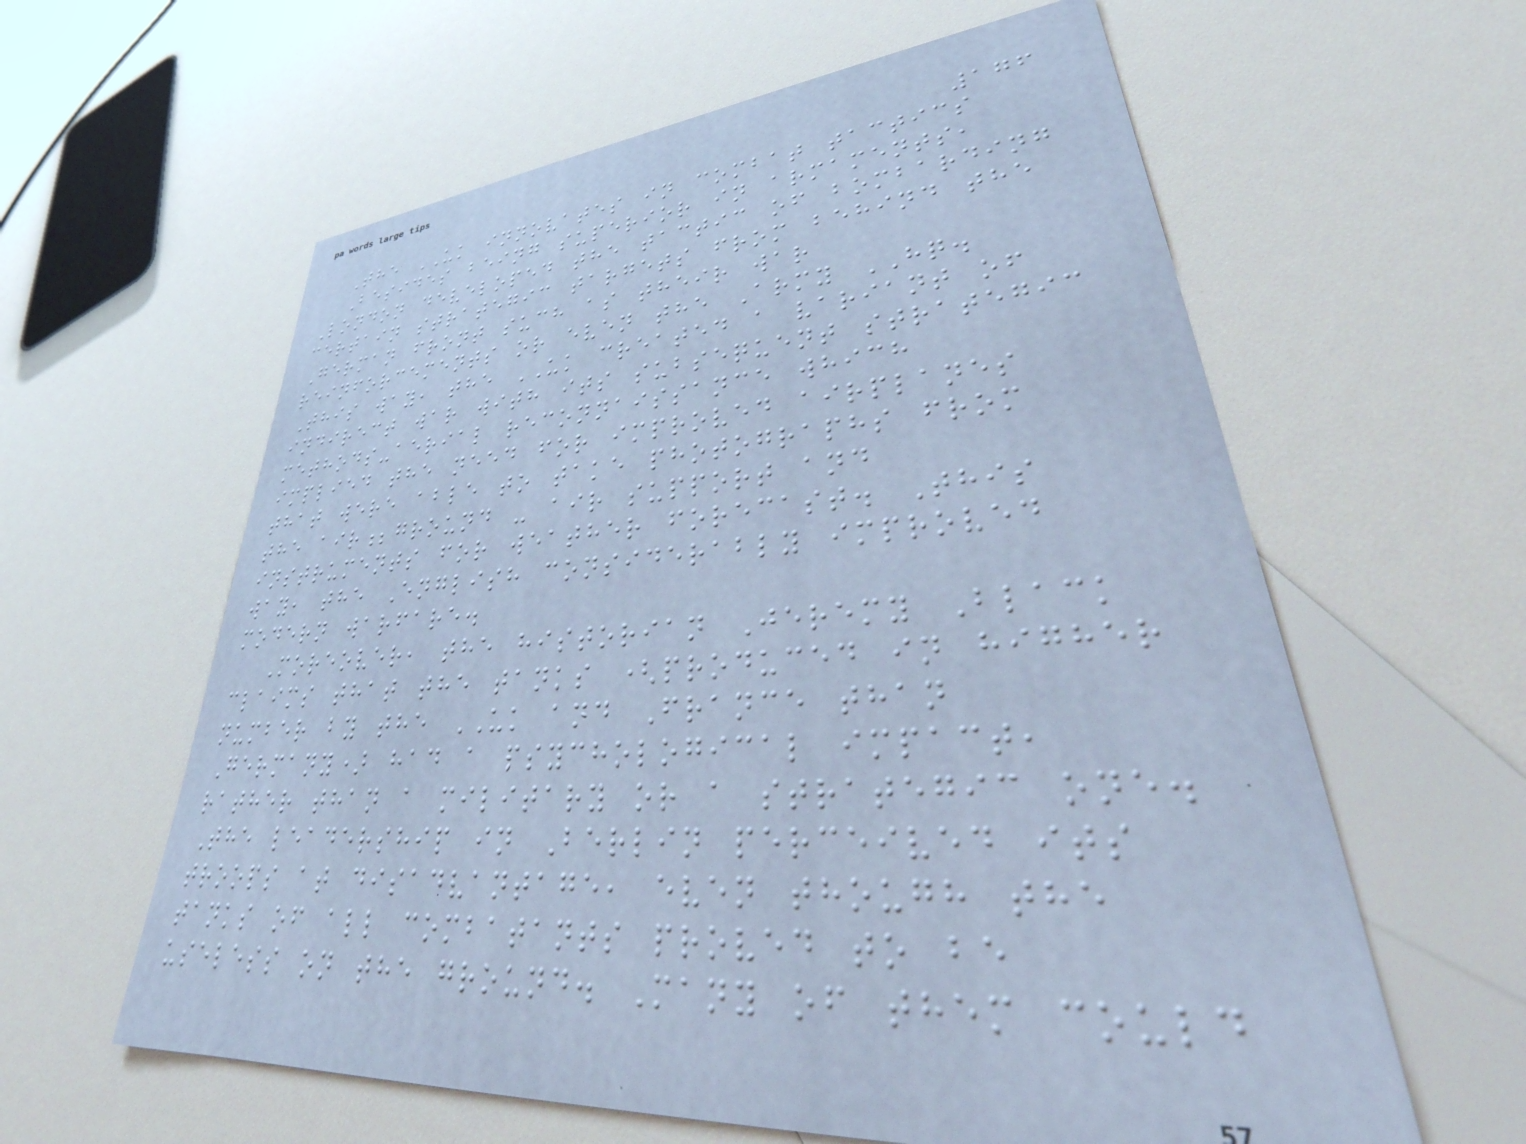176
The UK innovates in combat tactics
Besides being superior in armaments,
London developed the tactic of bombarding
certain strategic targets from behind the
German front such as their war
reinforcements or even the Army HQ.
This way, the UK created a variant of
indirect war with its subsequent strategic
methods-aerial reconnaissance which
implied the need for improved airplanes
that were able to take photographs from
the air;ground - air support and
instruments for weather forecast. This
way, the English considerably improved
modern warfare.
Moreover, the historian Jeremy Black
claims that the tanks (produced in higher
number by the UK and France than
Germany) had a psychological impact,
rather than a military or a strategic one.
The leadership in Berlin perceived its
troops at disadvantage, even though the
tanks of all combatants proved to be
useless on the ground. Many of them could
